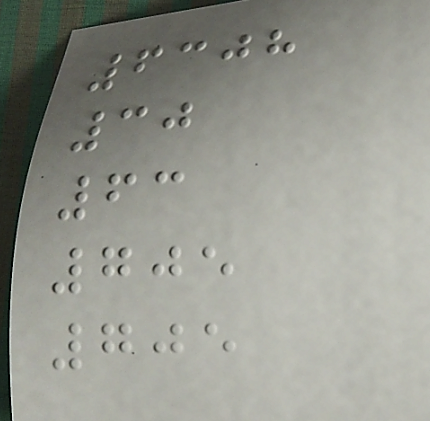6308
30
63
705
705
